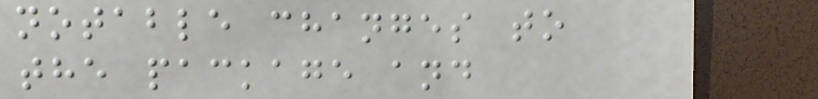notable changes to
the package and
